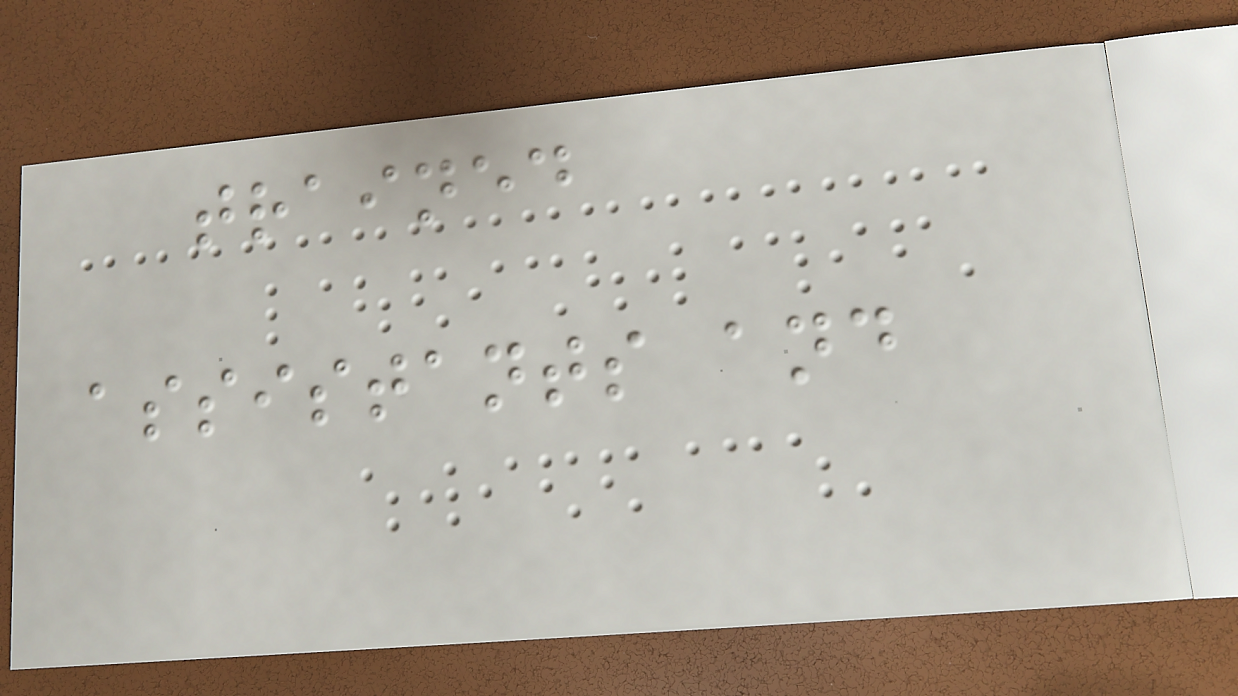trained
assistants and
